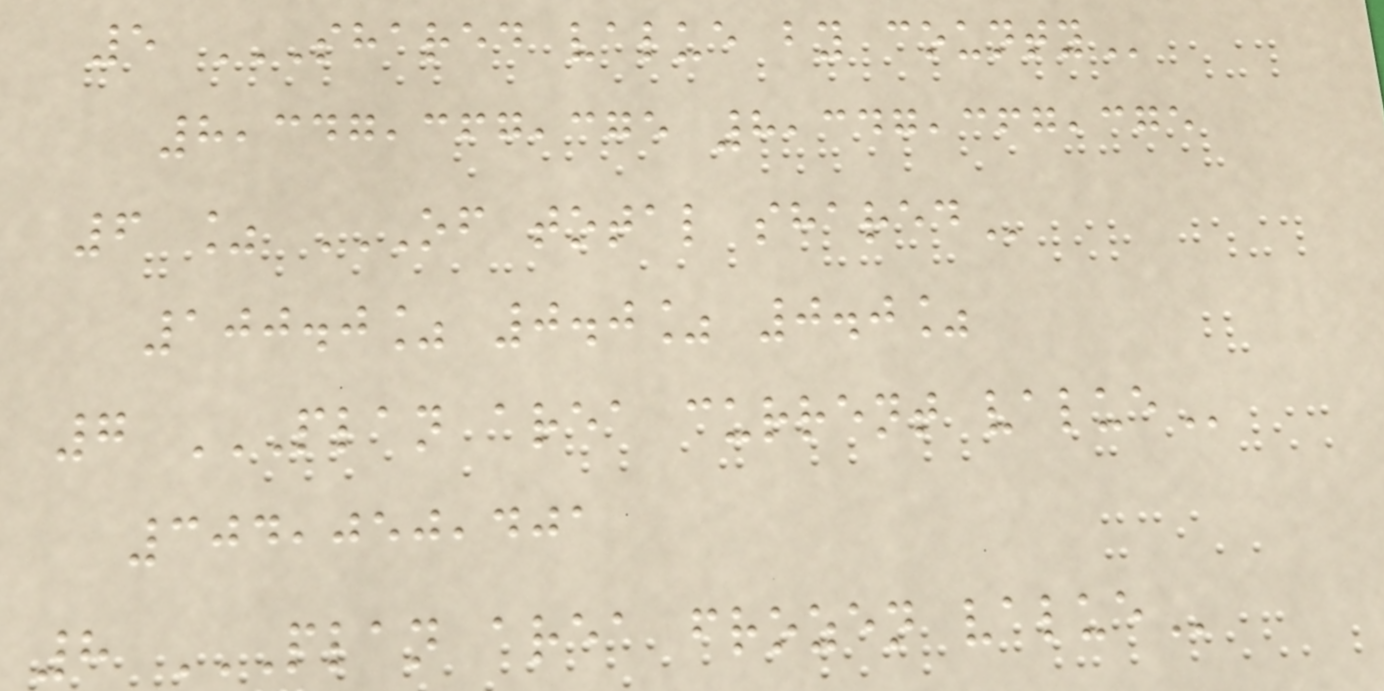5 SHARED VALUE BY COUNTY
8,347,367,375 8,347,367,375
6 % OF TOTAL SHARED
100.0% 0.0% 0.0%
7 PLAN AREA CURRENT VALUE
304,050,401
8 PLAN AREA FROZEN VALUE
